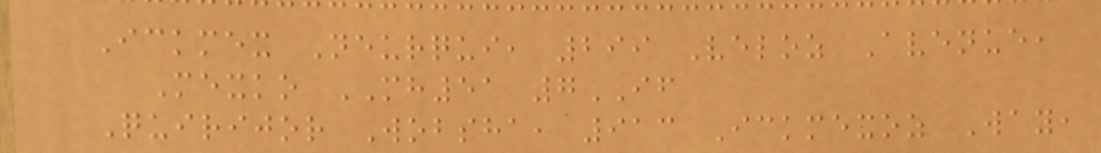Ickmex Neurqui, 299 Veloz Avenue,
Mexko MH51 7IF
Quirijor Wobsha, 913 Ickmexoz Way,
